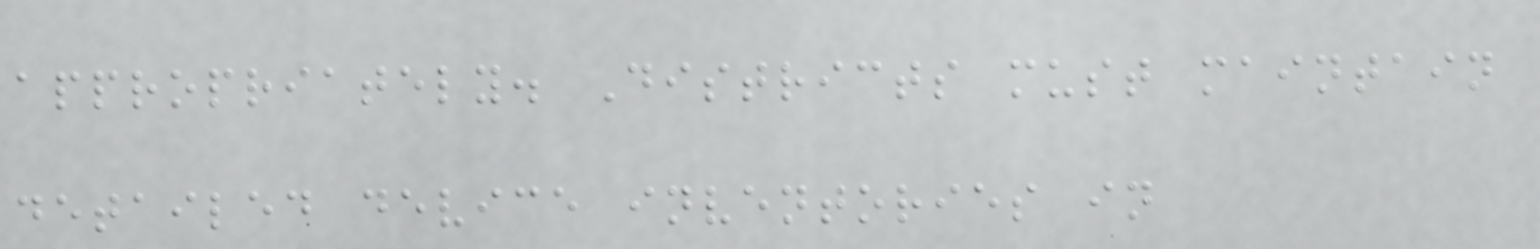appropriately. Districts must maintain
detailed device inventories in
